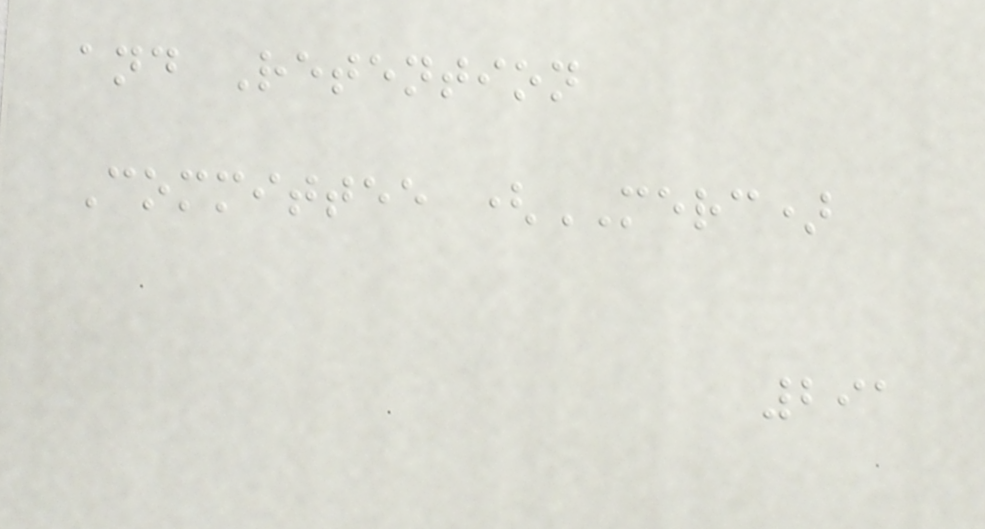and Retention
Committee (MERC)
291
